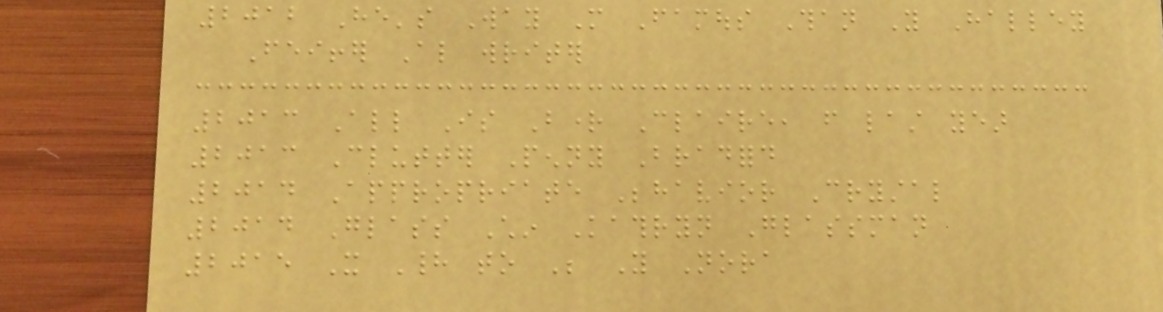2012 He's Way More Famous Than You Halley
Feiffer Also writer
2013 All Is Bright Claire, from last year
2013 Clutter Penny Bradford
2014 Appropriate Behavior Crystal
2014 Glass Chin Kathryn Glassman
2015 It Had to Be You Nora
